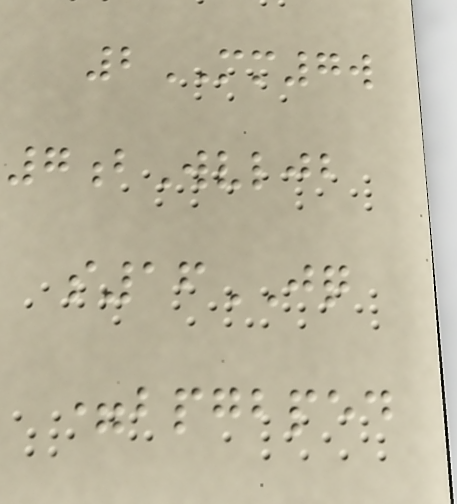2MM7w
7bWvljb
s16JQ
=bpgbped
